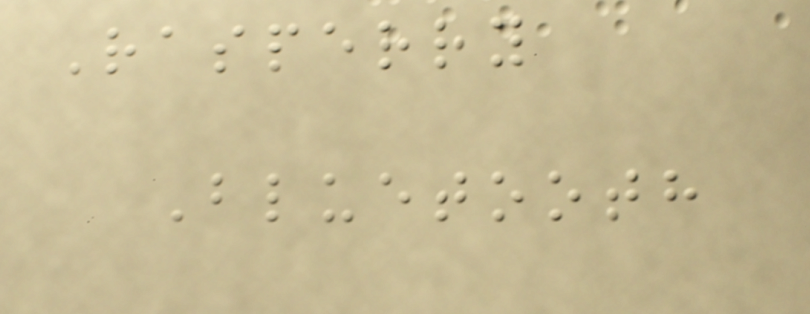Rasperry
Bluetooth
